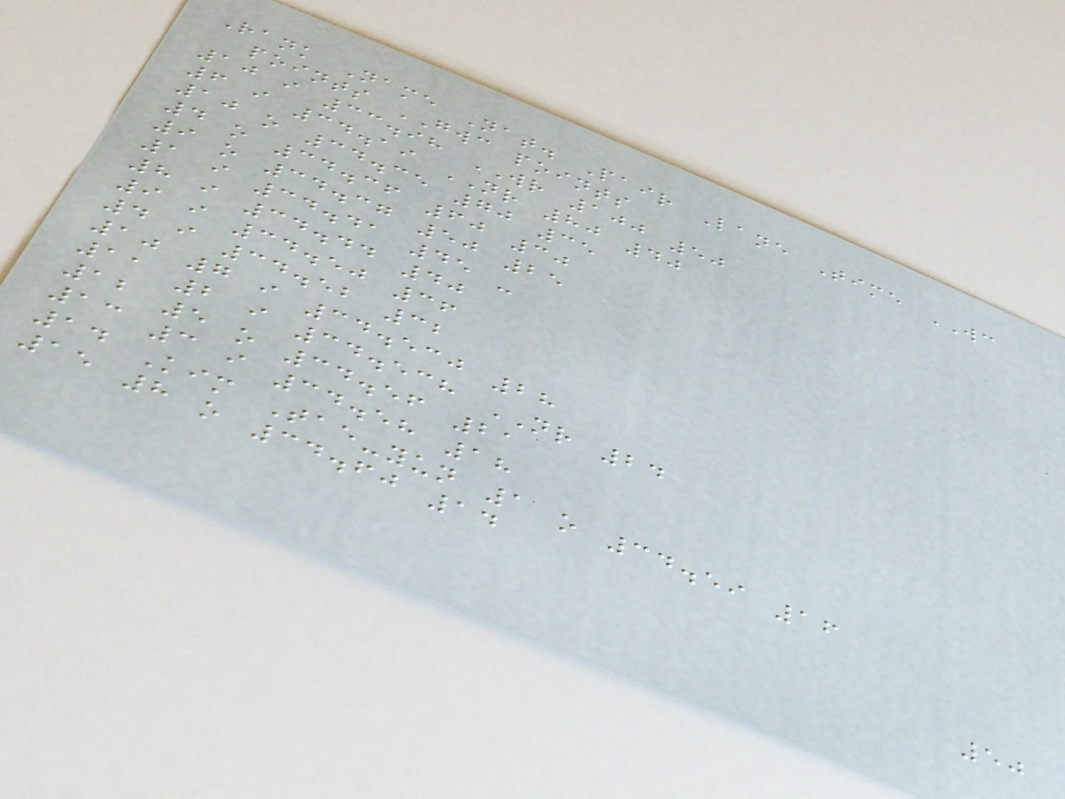Rank Name Nat. Pair Lane Time WC
points GWC points
10 i 33.98 WR 100 50
6 i 34.19 NR 80 40
10 o 34.35 70 35
4 o 34.36 60 30
9 o 34.37 50 25
1 i 34.41 45 -
8 i 34.44 40
9 i 34.50 36
4 i 34.52 32
10 7 i 34.530 28
11 2 i 34.538 NR 24
12 5 o 34.56 21
13 3 i 34.58 18
14 Kim Tae-yun 1 o 34.59 16
15 8 o 34.60 14
50
